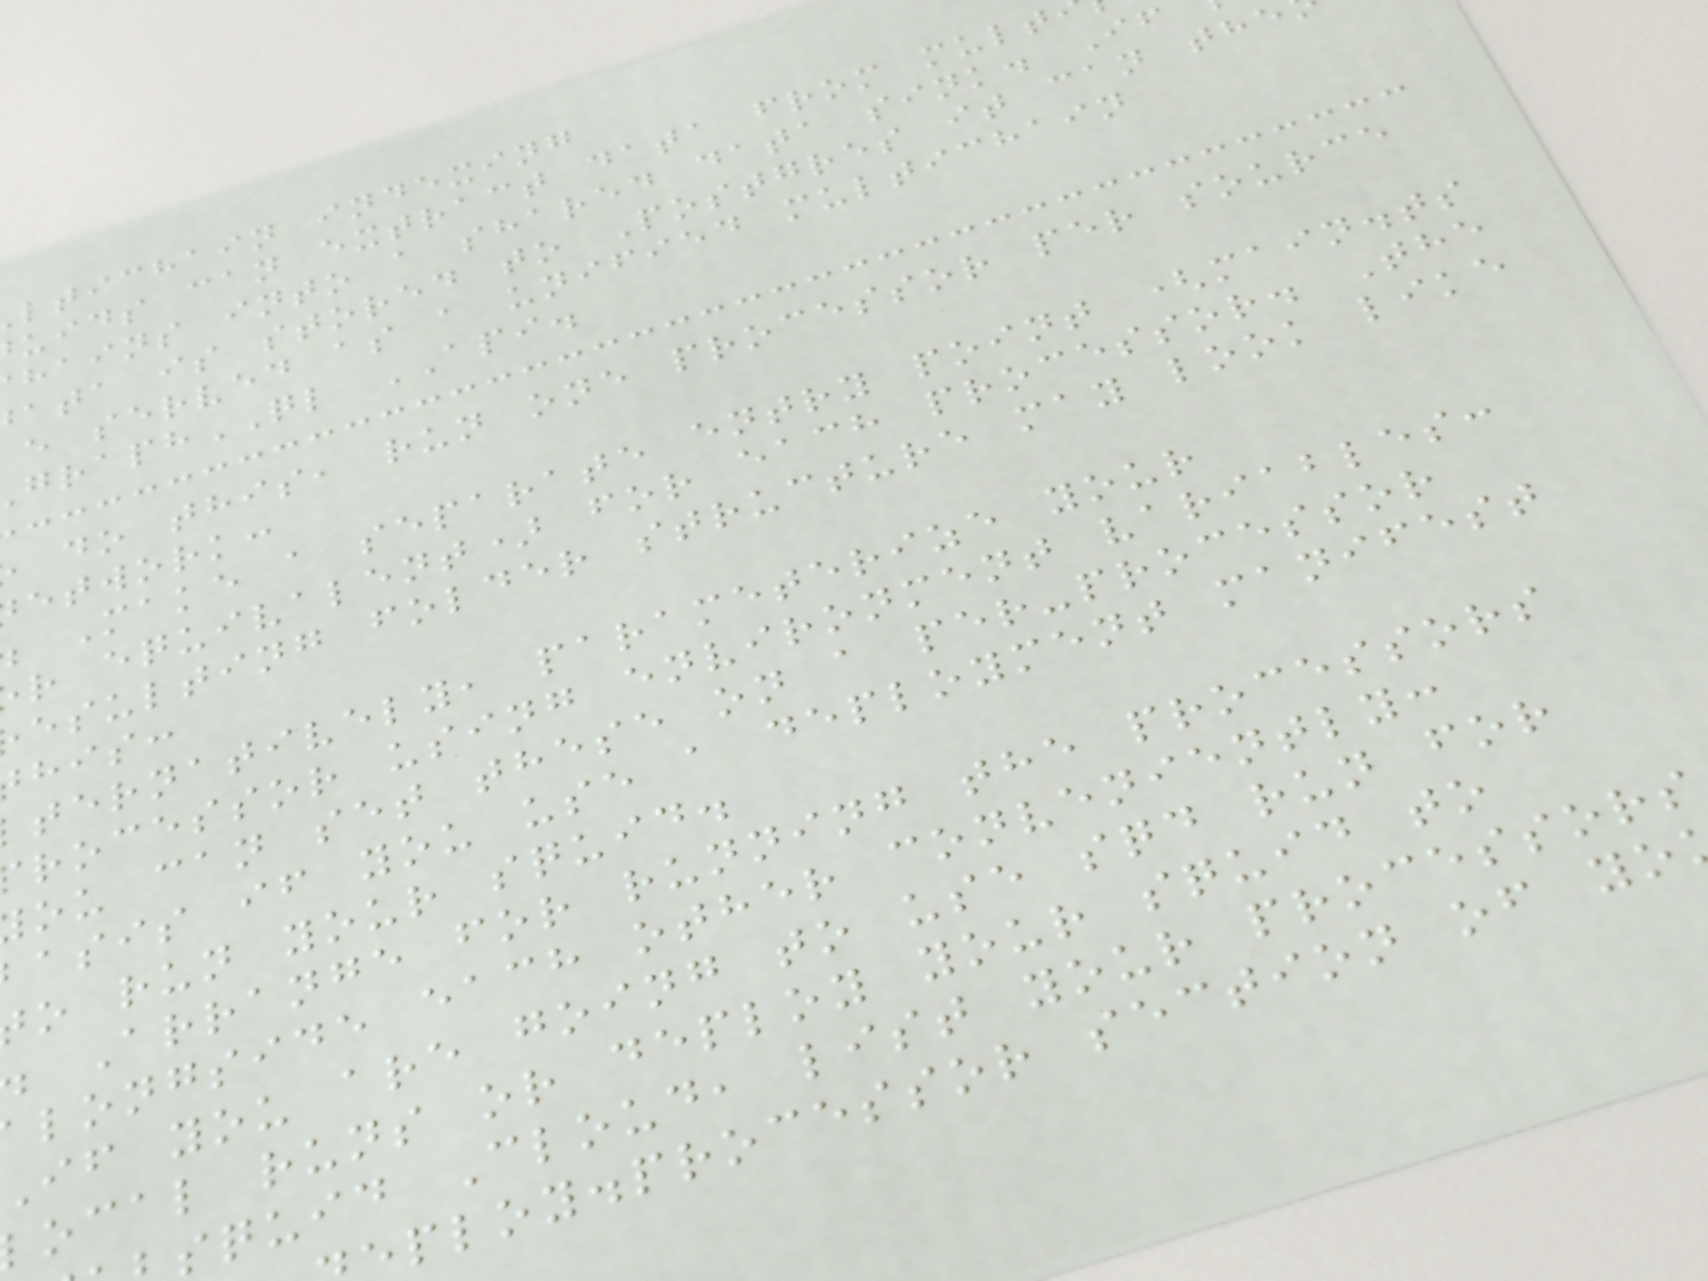ltichain indexing
uids can extract data from mult
hains into a shared data sink. If
ata is stored to Postgres it can the
e served as a unified multichain
raphQL API.
do this, run one processor per source
etwork:
Make a separate entry point (main.ts
r equivalent) for each processor. The
esulting folder structure may look like
his:
ternatively, parameterize your
rocessor using environment variables:
ou can set these on a per-processor
asis if you use a deployment manifest
o run your squid.
Arrange for running the processors
longside each other conveniently:
if you are going to use sqd run for
ocal runs or deploy your squid to
squid Cloud, list your processors
ploy.processor section of yo
